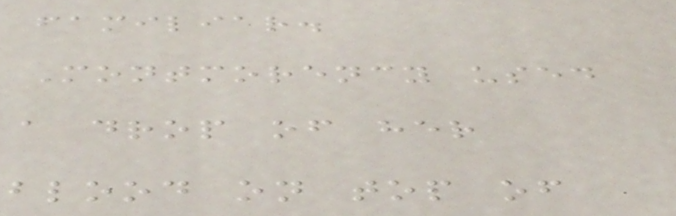familiar.
Montmorency used
a drop of her
blood on top of
